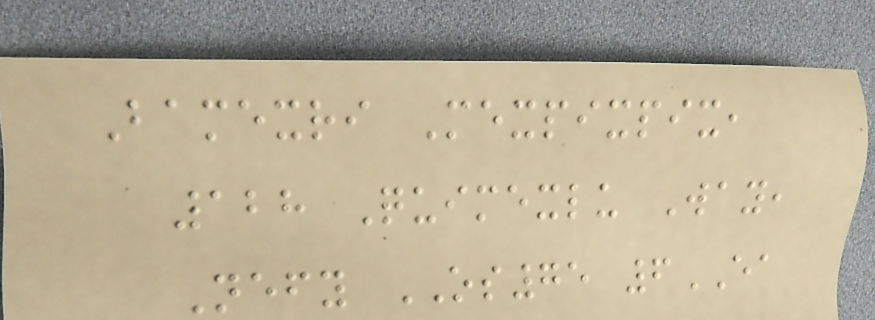Bamexri Mexpixpix,
128 Quimexlu Way,
Nefy OS75 6EA
